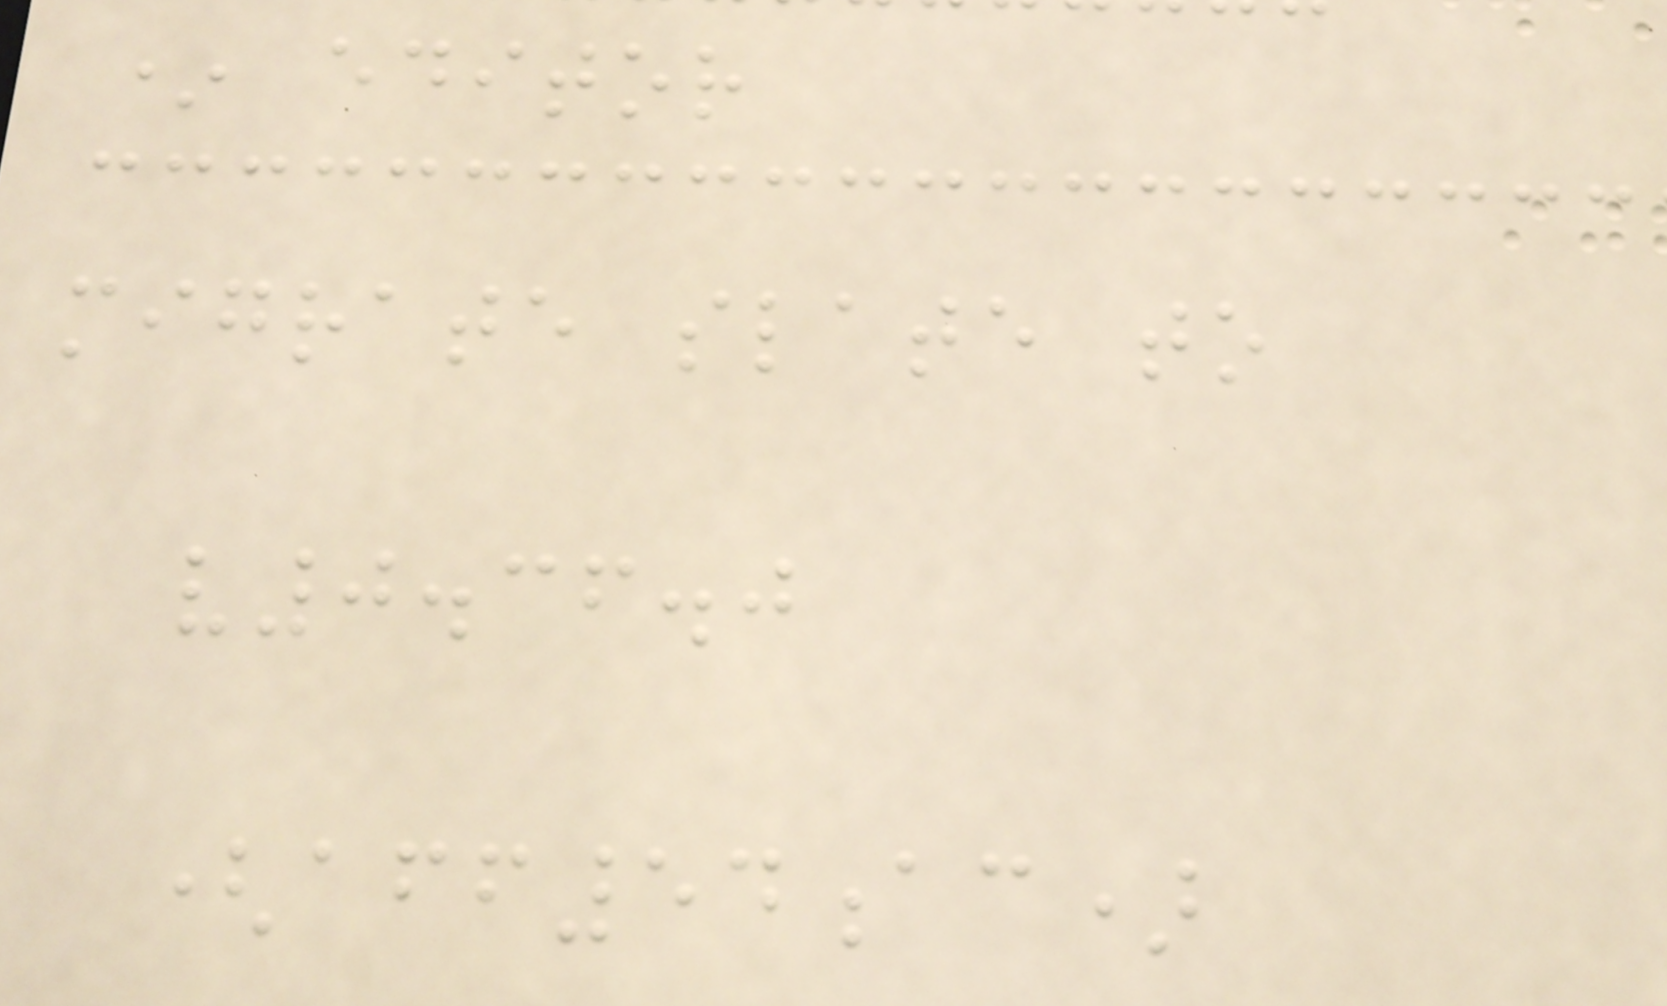* editor
migrate slate to
v0.36.0
(aff54ac)
